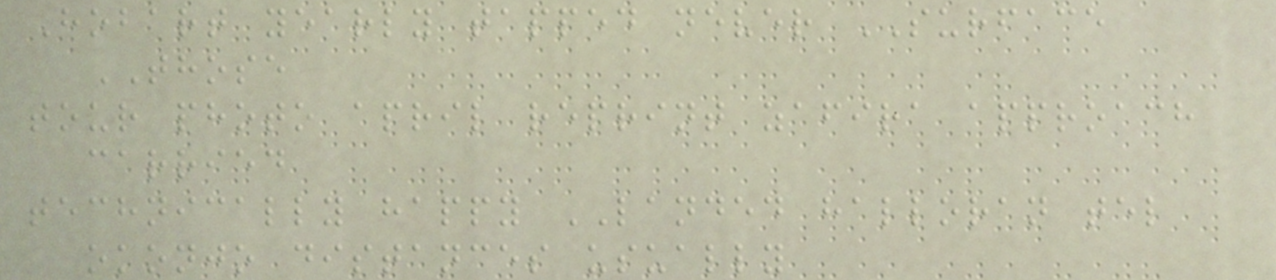Hobart yearly tapped never SURFACE
THOSE
tour photo april reprint zafira approach
carried
technically happy LANDED halloran tel
okonjo distances usually
